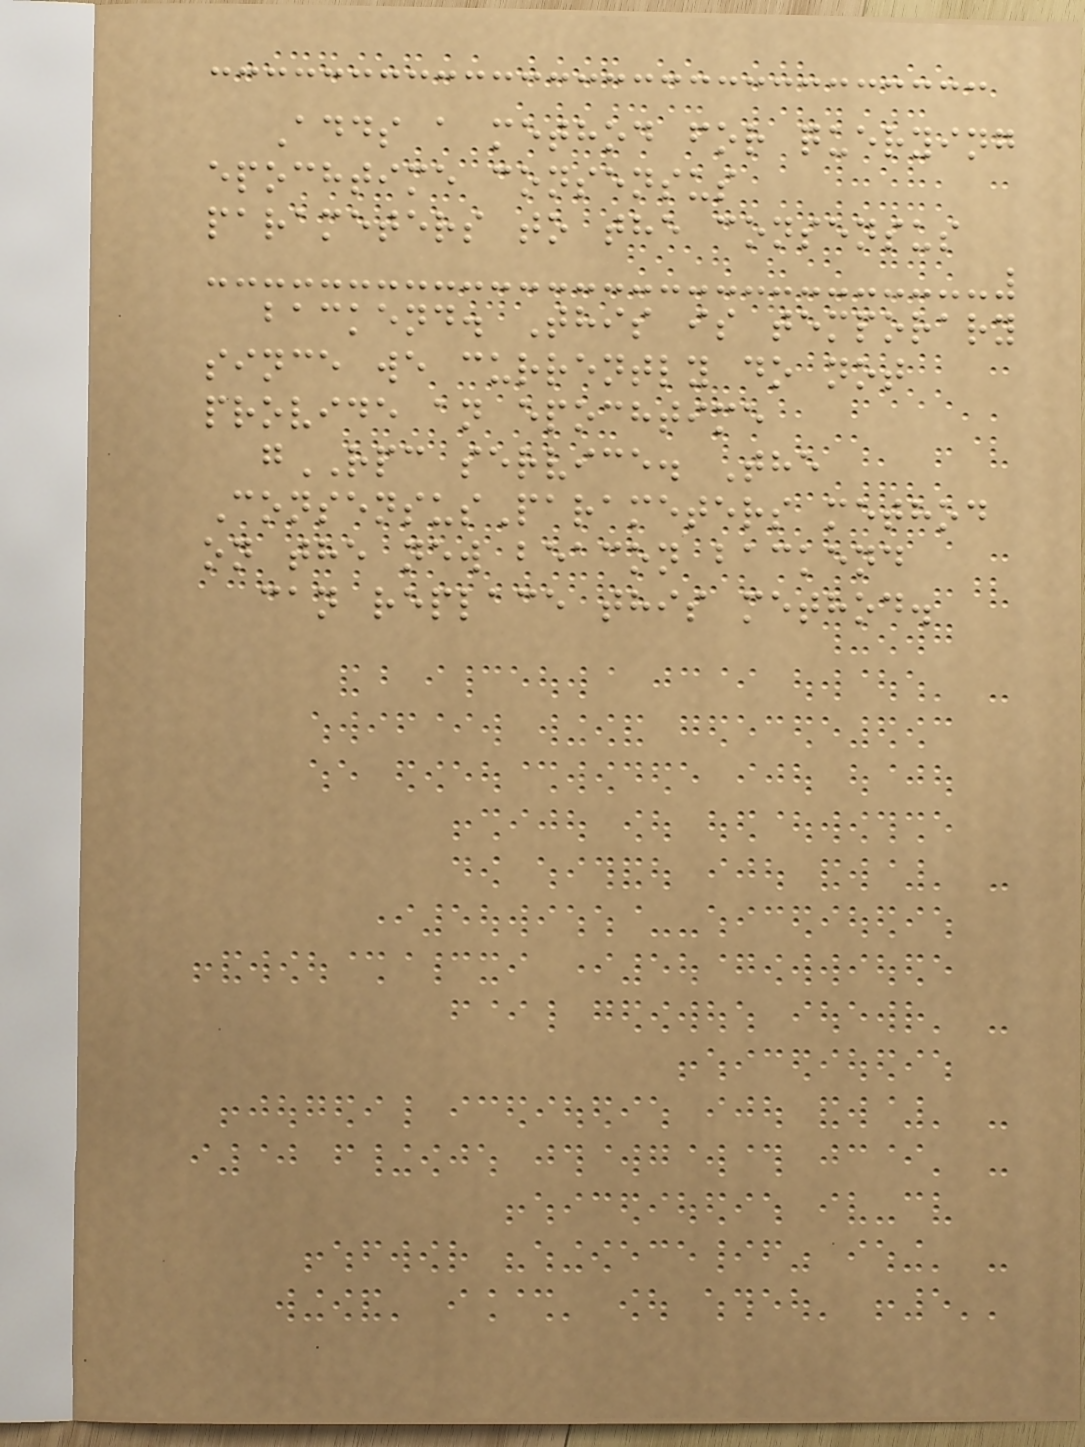Adds a method for querying
epochtime consensus
parameters to the consensus
backend. This is temporary
since we currently do not
provide an epochtime
gRPC service. The
ConsensusParameters method
on the new beacon backend
can replace this method.
